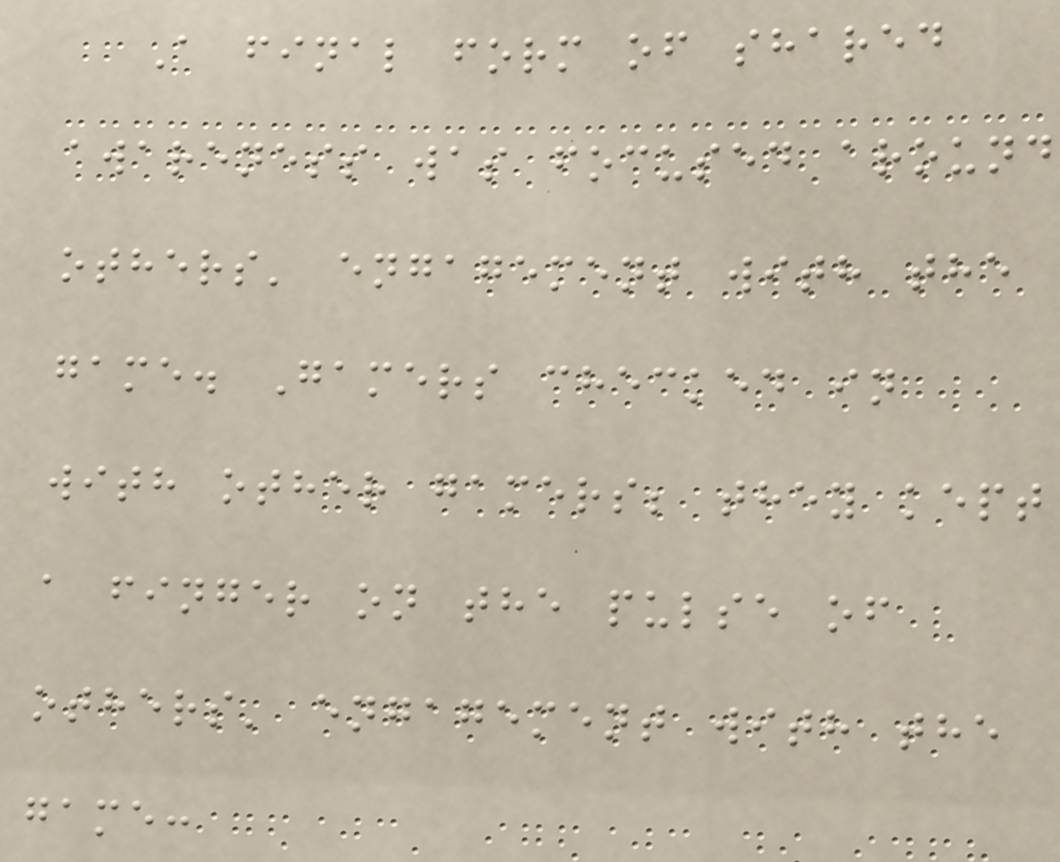A final form of shared
awareness was focused around
others' engagement with the
game. Gamers checked in
with other gamers; they kept
a finger on the pulse of
others' engagement with the
game:
